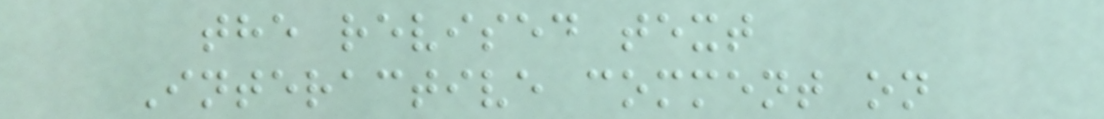the revised text
Interactive comment on
